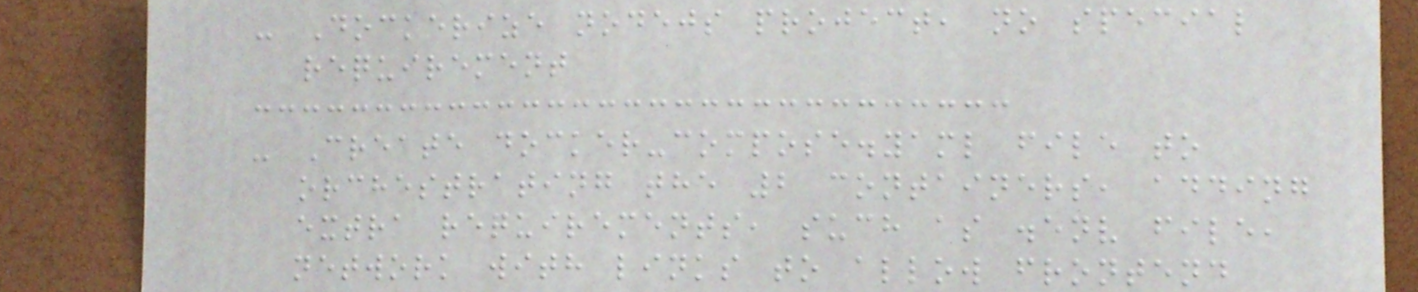- Dockerize nodejs project, no special
requirement
- Create docker-compose.yaml file to
orchestrating the 2 containers, adding
extra requirements, such as .env file,
network with links to allow frontend
